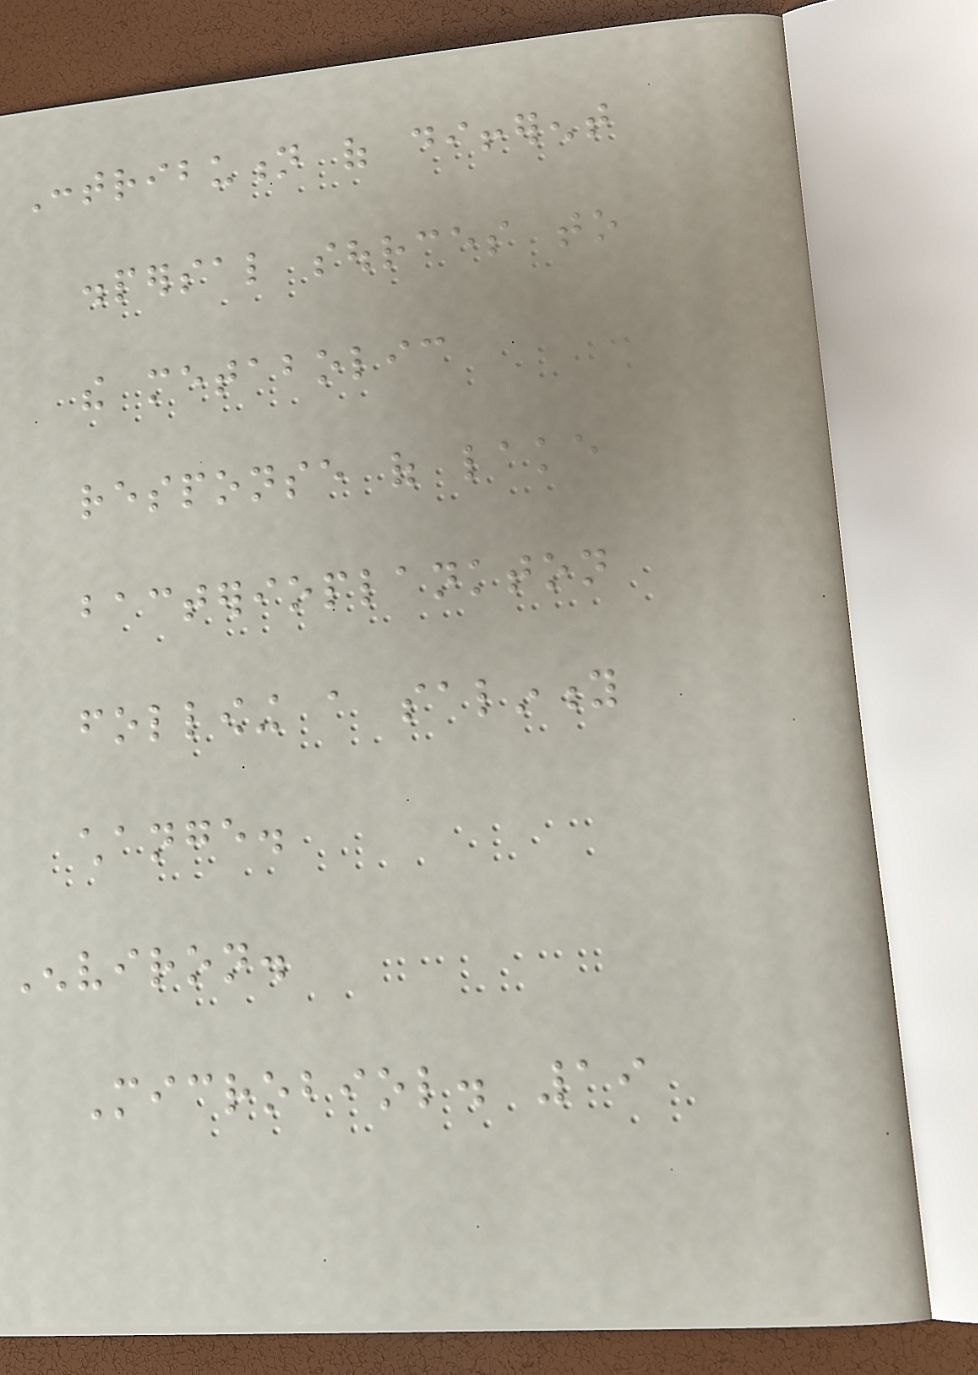Contribution of different
dispersal sources to
the metabolic
response of lake
bacterioplankton
following a salinity
change.
Environ.
Microbiol. 19
